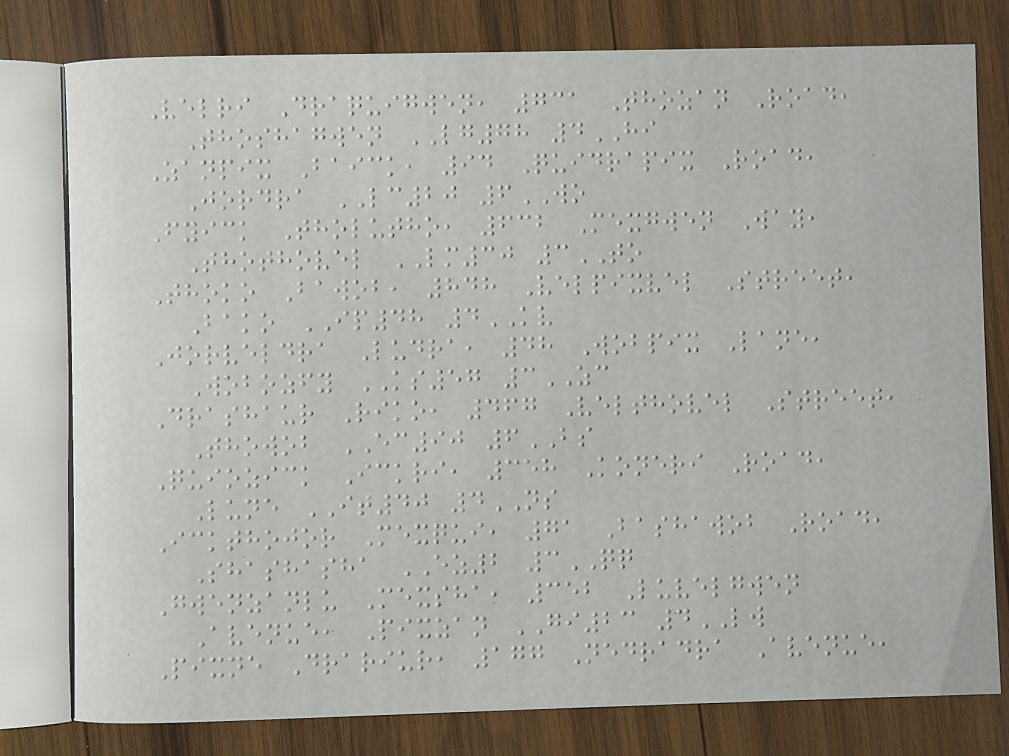Velri Draquigwen, 731 Thozan Road,
Thoshagwen LG78 4HI
Zanpix Baick, 94 Quidrapix Road,
Jordra LC20 6WO
Fyick Tholutho, 632 Mexgwen Way,
Thothovel LM30 3TO
Thoko Bawob, 848 Velpixvel Street,
Bako IP48 4KV
Jorveldra Ludra, 48 Wobpix Lane,
Wobozfy KS57 3ZC
Drashaur Riko, 467 Velthovel Street,
Thowob EC90 6BS
Quiozick Ickri, 358 Koneri Road,
Lune IT40 4NS
Ickthojor Mexqui, 71 Bashawob Road,
Shashasha EZ2 3QQ
Gwenzanlu Mexsha, 352 Luvelgwen
Avenue, Pixzan GI23 4LW
Pixne Drariur, 177 Nedradra Avenue,
